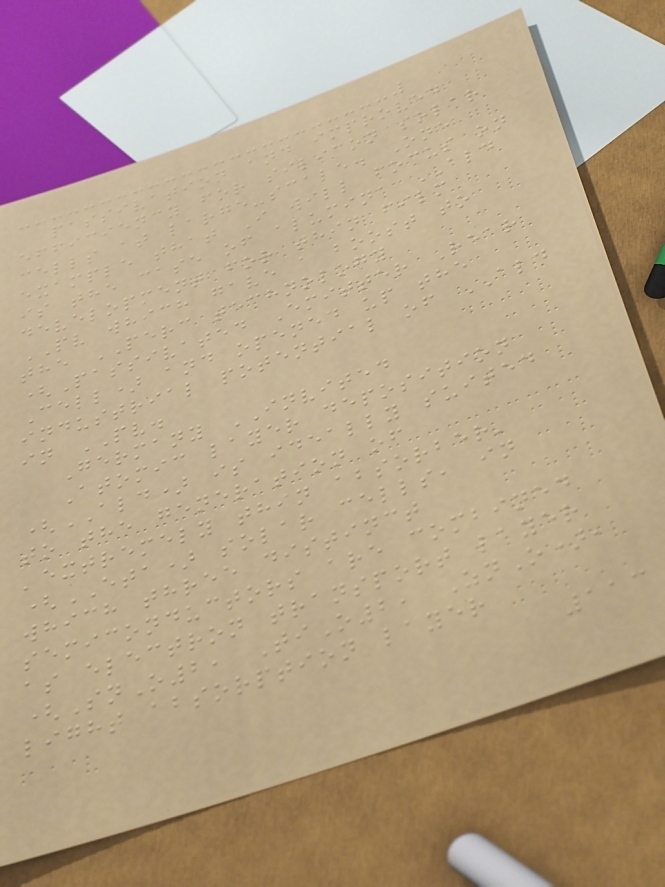passivation and improved
efficiency for silicon solar
cells at large-scale. One
example that I will focus on
is the case of alumina ALD
development for thin film
PV which gave a boost to
the PERC technology
(Passivated Emitter Rear
Cell) and opened up the
industrial potential of ALD
in PV.
Germany INVITED
Atomic layer deposition
(ALD) is ideally suited
to the generation of
'extremely thin absorber'
(ETA) solar cells, in
which three distinct
semiconductors are combined
as electron transport layer
(SnO2, TiO2, ZnO),
light absorption layer
113
